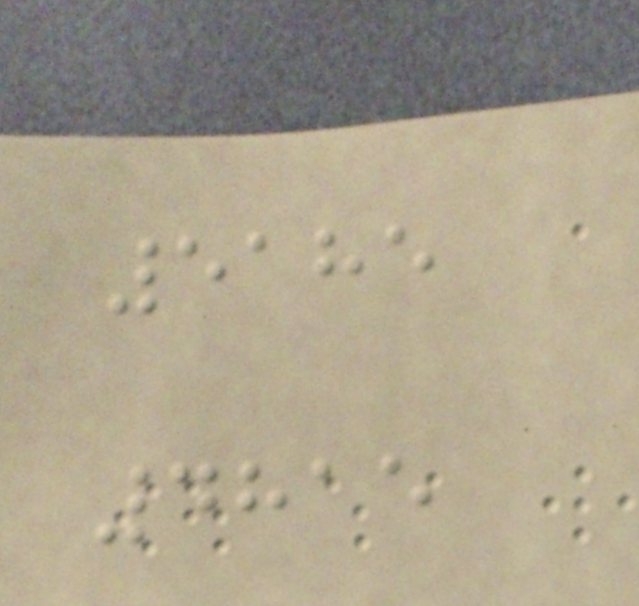5185
4815
